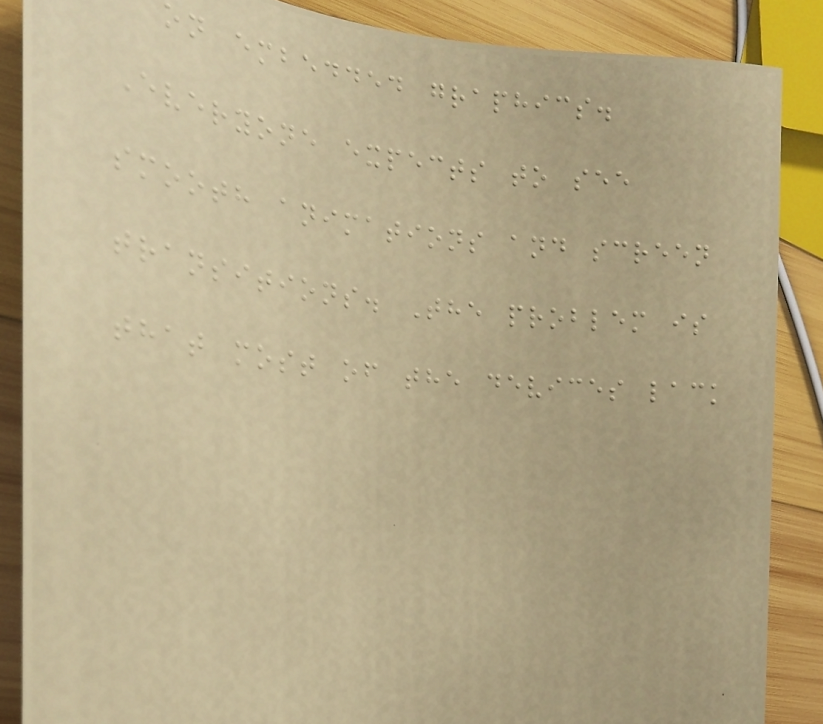on embedded graphics.
Everyone expects to see
smooth animations and screen
transitions. The problem is
that most of the devices lack
